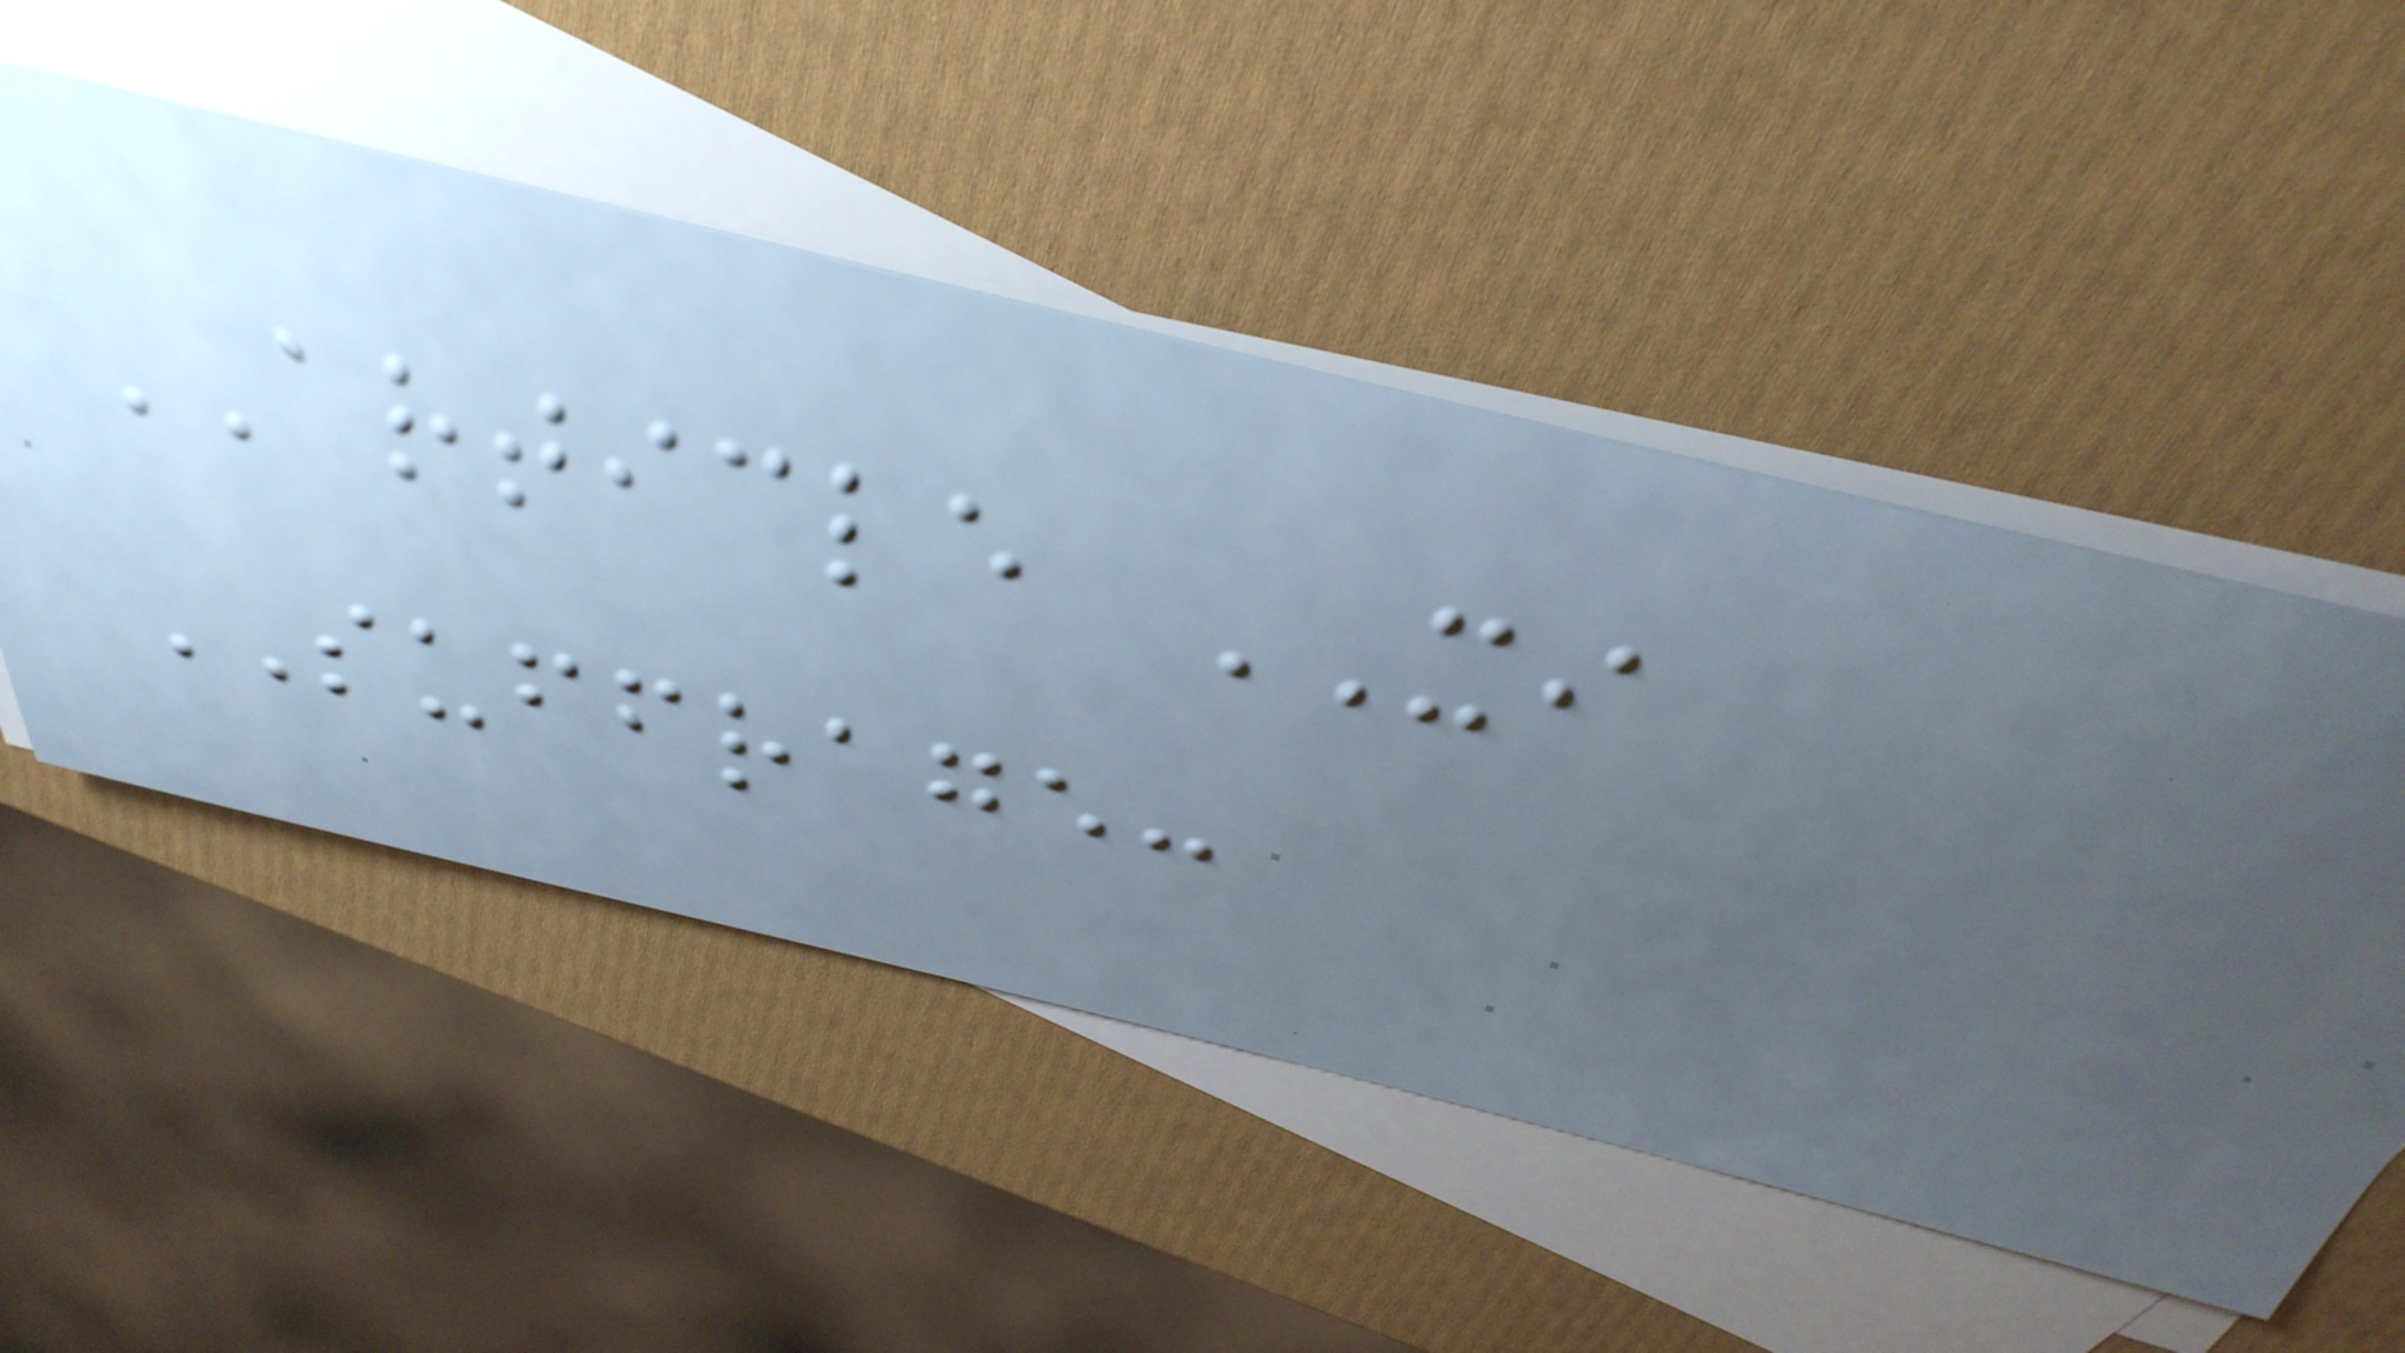ARTICLE XI
SUFFRAGE:
